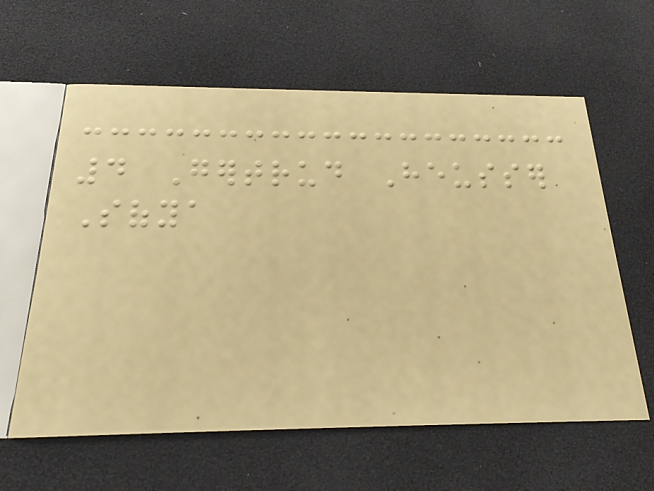4 Gertrud Heusser
Sofya
